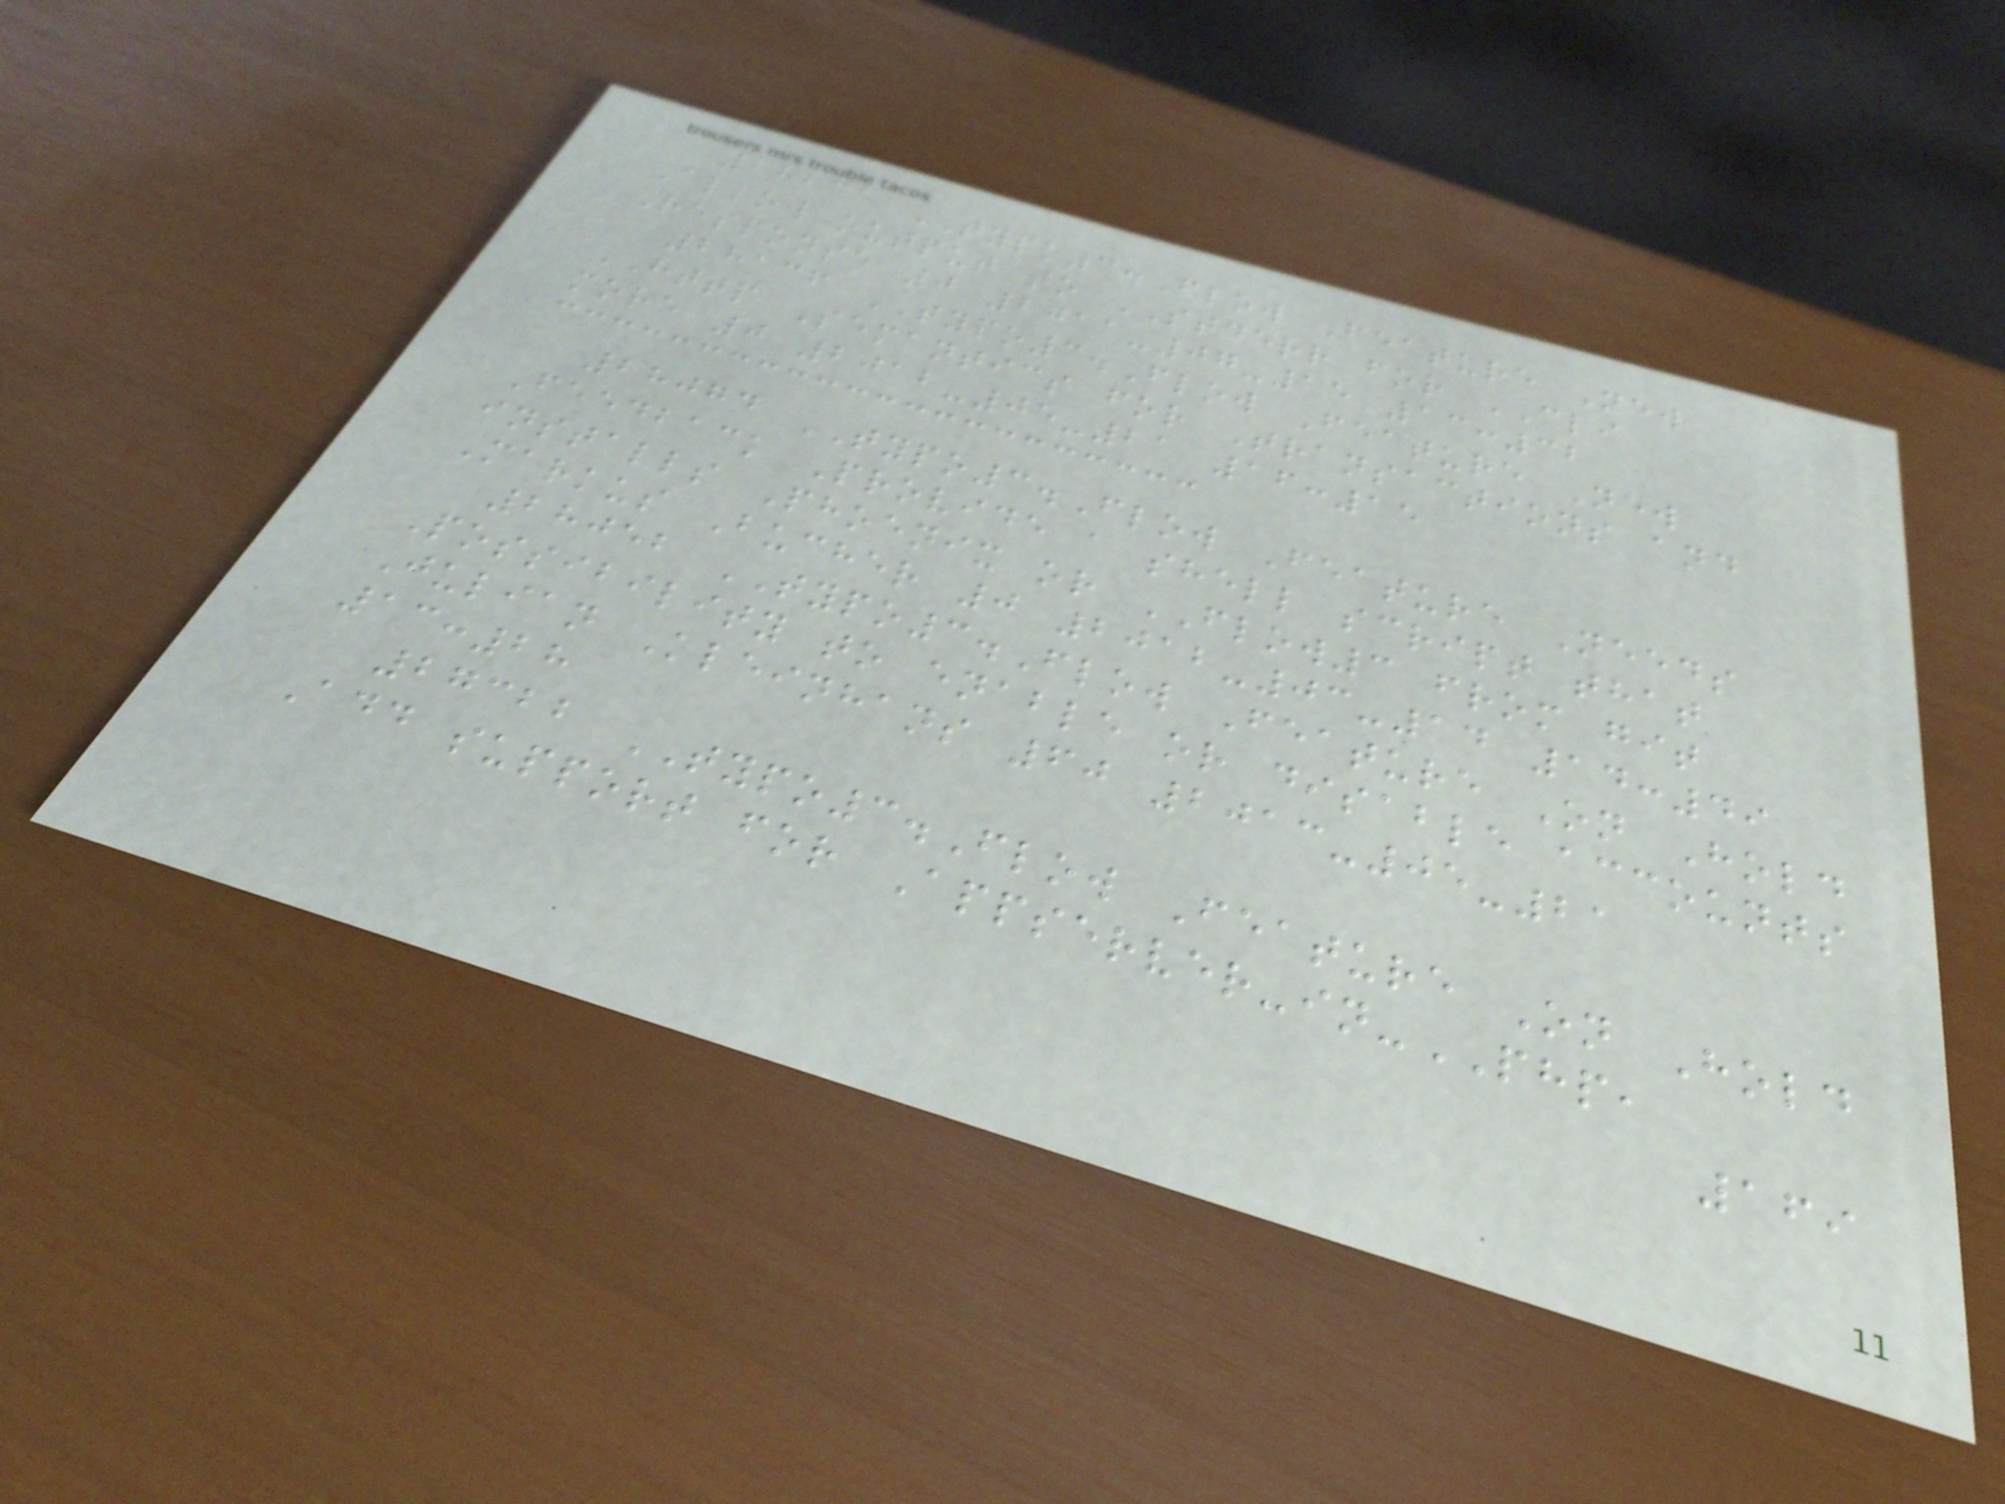28231 TYPO3.Flow Feature New
Allow output to STDERR for CLI
Response 0 2011-07-15 13:32
28136 TYPO3.Flow Feature New
HTTP Semantics for Transactions and
more 0 2012-05-21 16:15
28074 TYPO3.Flow Feature Needs
Feedback Provide a shell script that
installs Phoenix or FLOW3 from git
Markus Bucher 0 2012-03-14 14:49
28052 TYPO3.Flow Feature On Hold
Possibility to enable or disable accounts
Julian Kleinhans 60 2013-05-21
13:28
27322 TYPO3.Flow Feature On Hold
Add support for Appserver-in-PHP,
169
